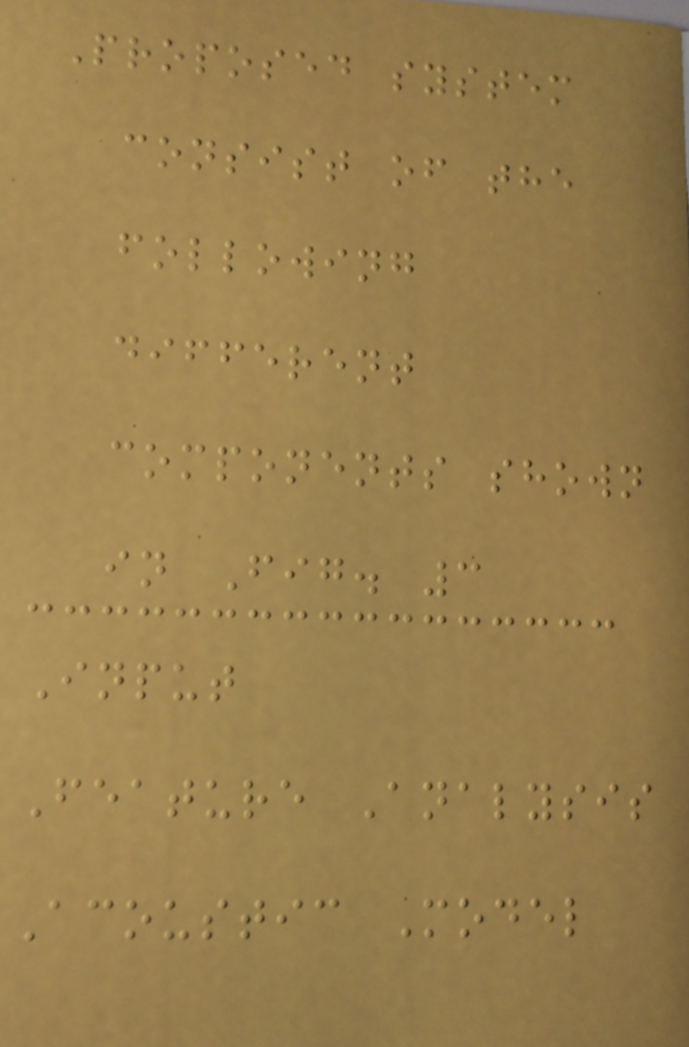Proposed system
consist of the
following
different
components shown
in Fig. 3
Input
Feature Analysis
Acoustic Model
